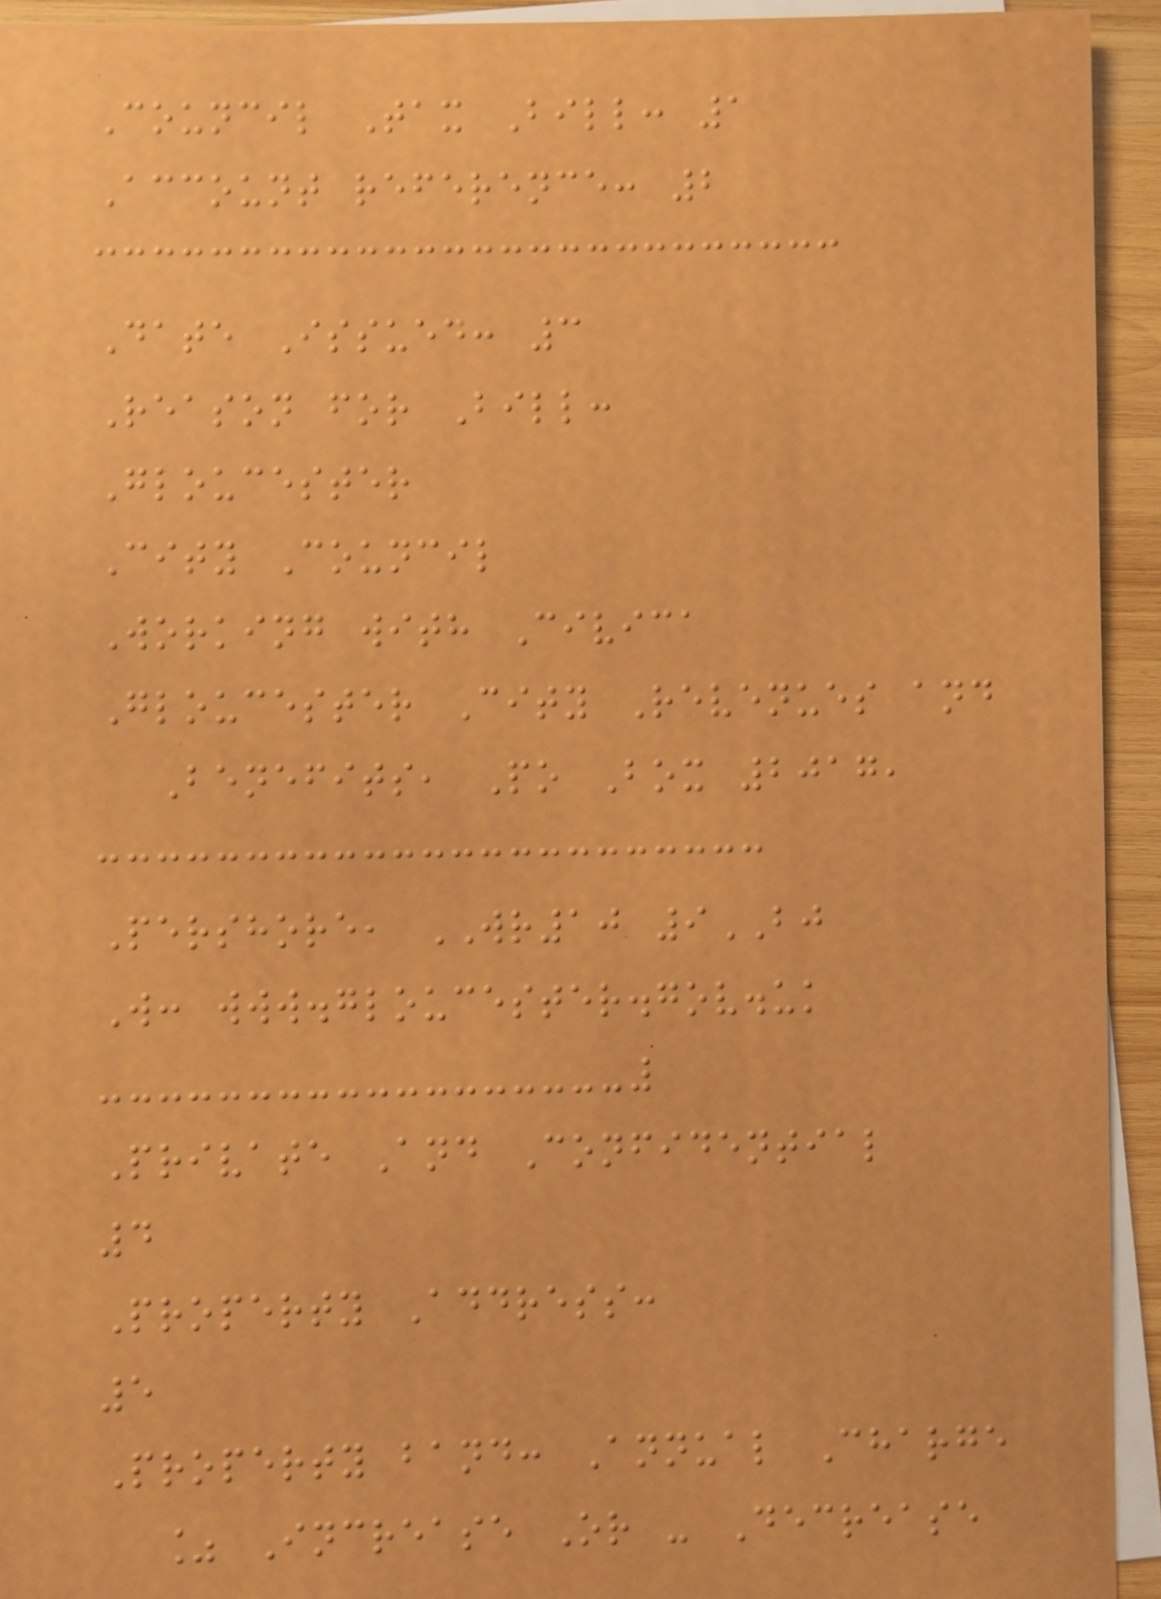Council Tax Bill: 1
Account reference: 2
Date Issued: 3
Reason for Bill:
Gloucester
City Council
Working with Civica
Gloucester City Revenues and
Benefits, Po Box 2017,
Pershore, WR10 9BJ
W: www.gloucester.gov.uk
Private And Confidential
4
Property Address:
5
Property band: Annual Charge
% Increase Or - Decrease
